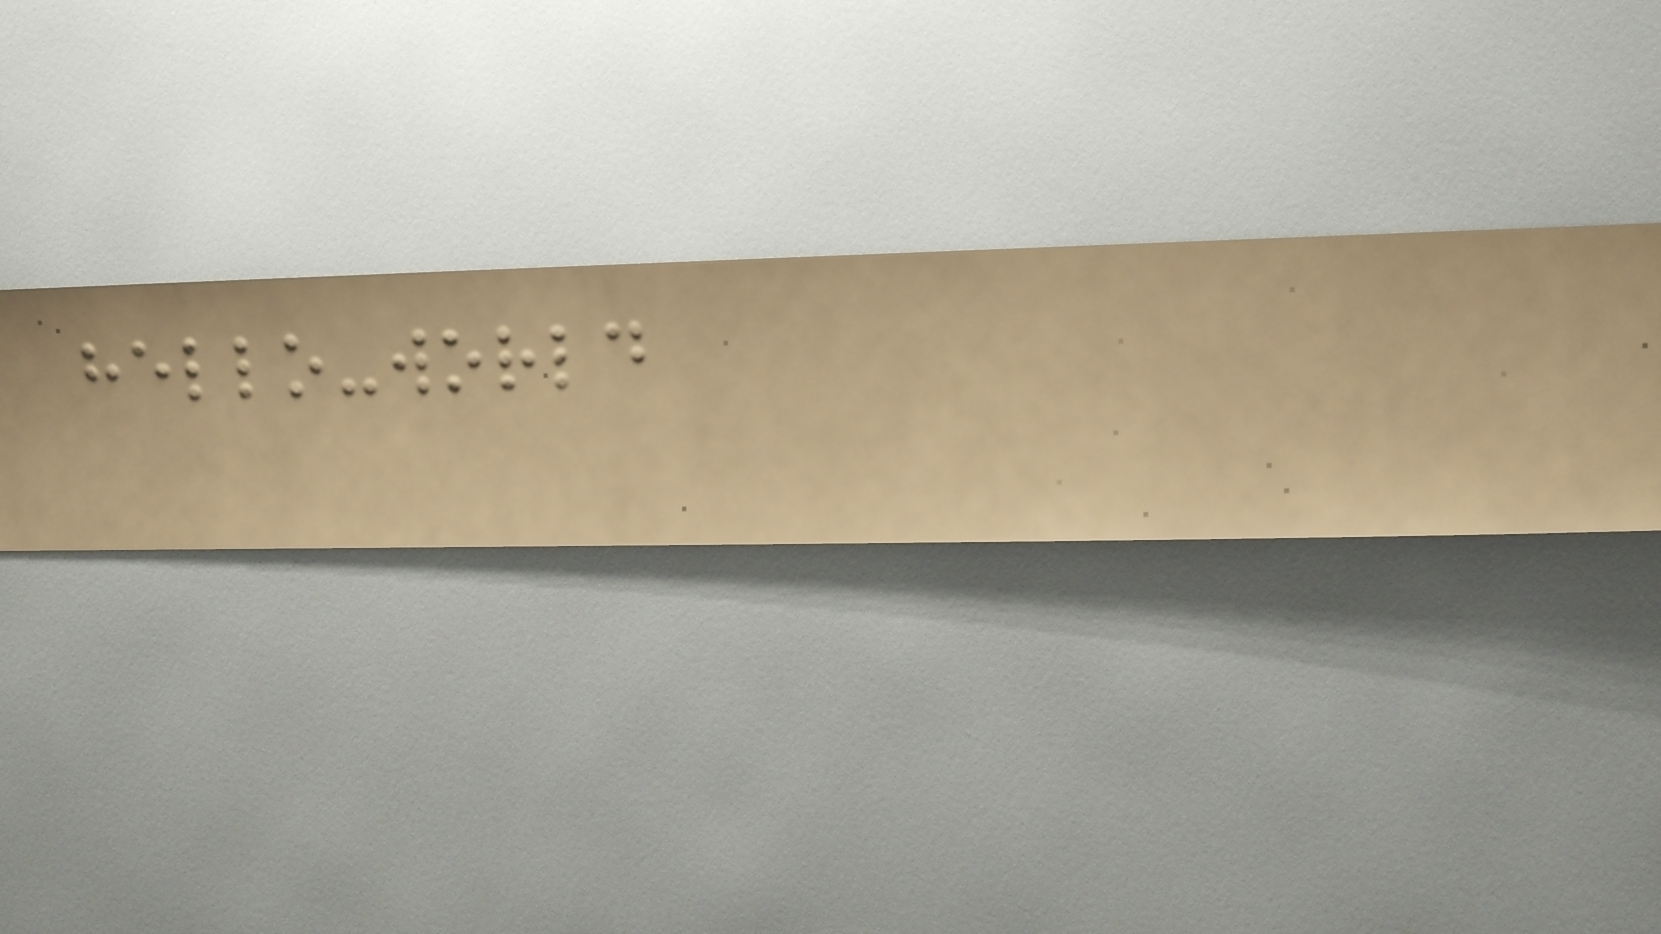hello-world
